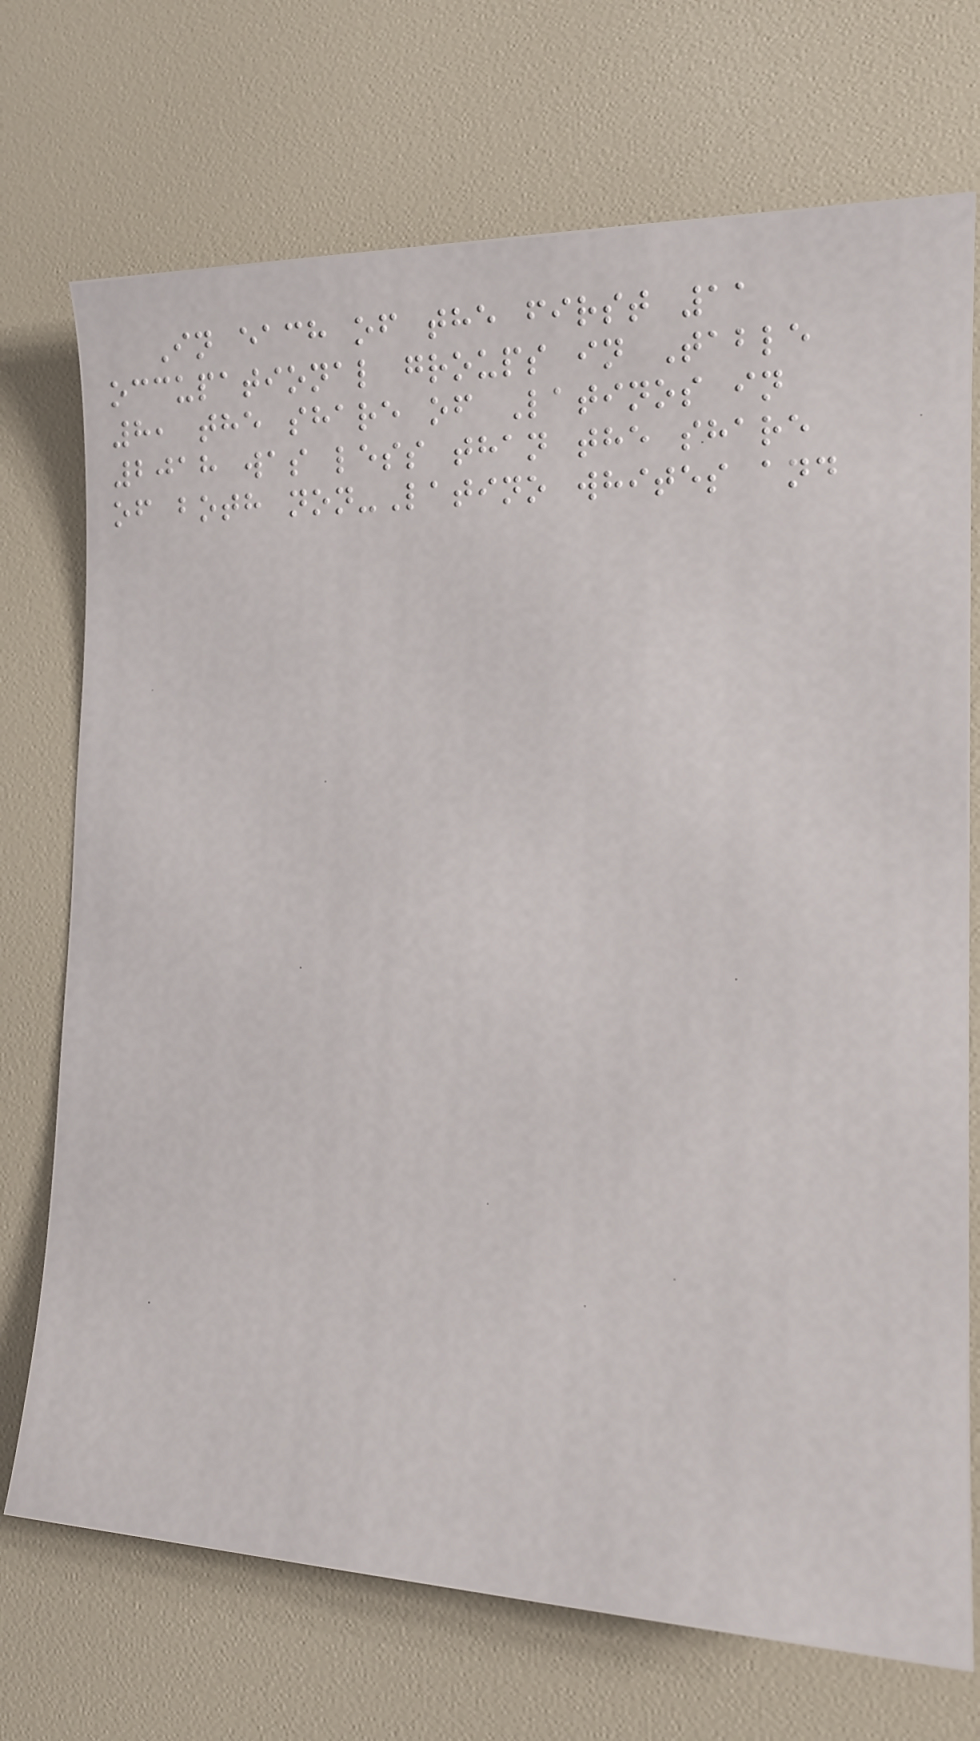In each of the first 11
occupational groups in Table
8, the share of Latinos in
2018 was less than the share
of both non-Latino whites and
